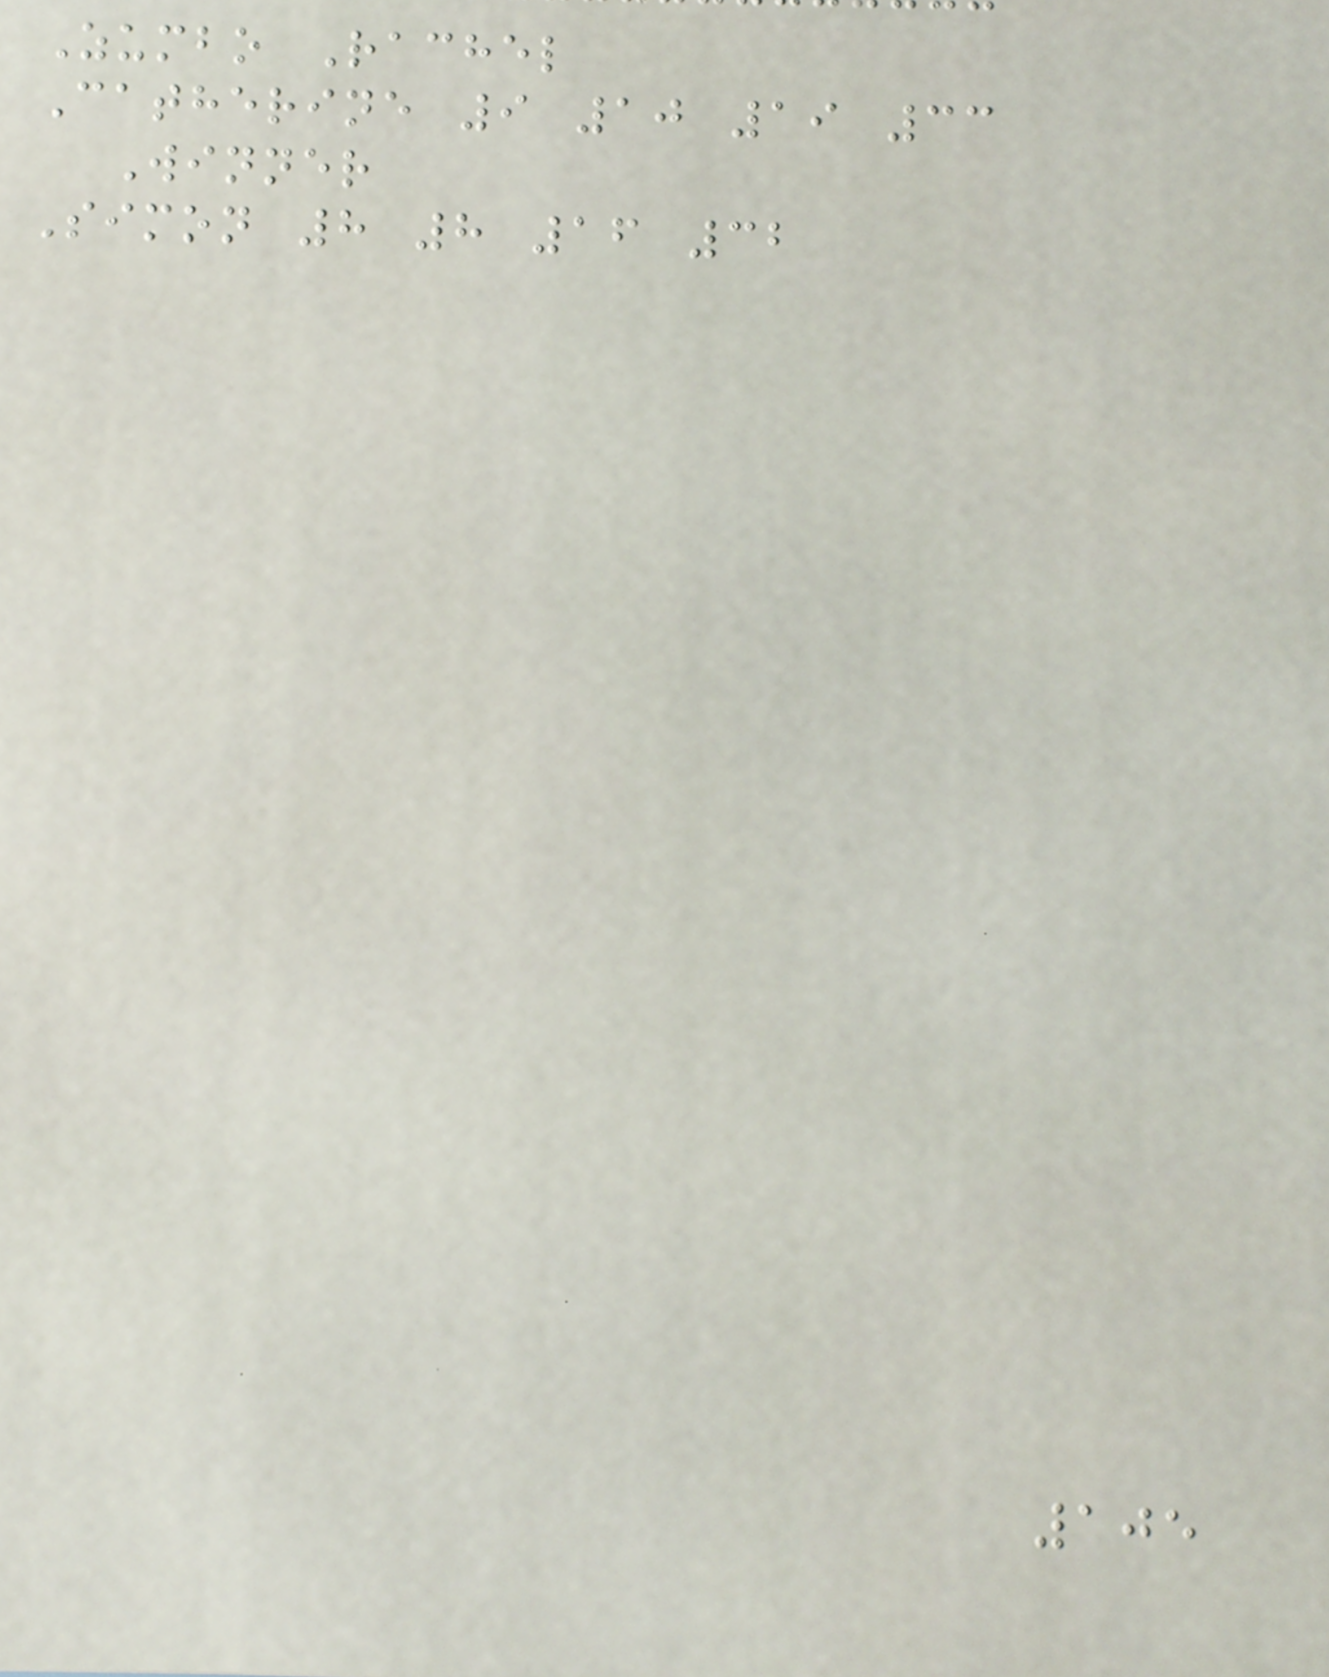Zumbo Rachel
Catherine 9 10 19 33
Winner
Simon 8 8 16 32
105
